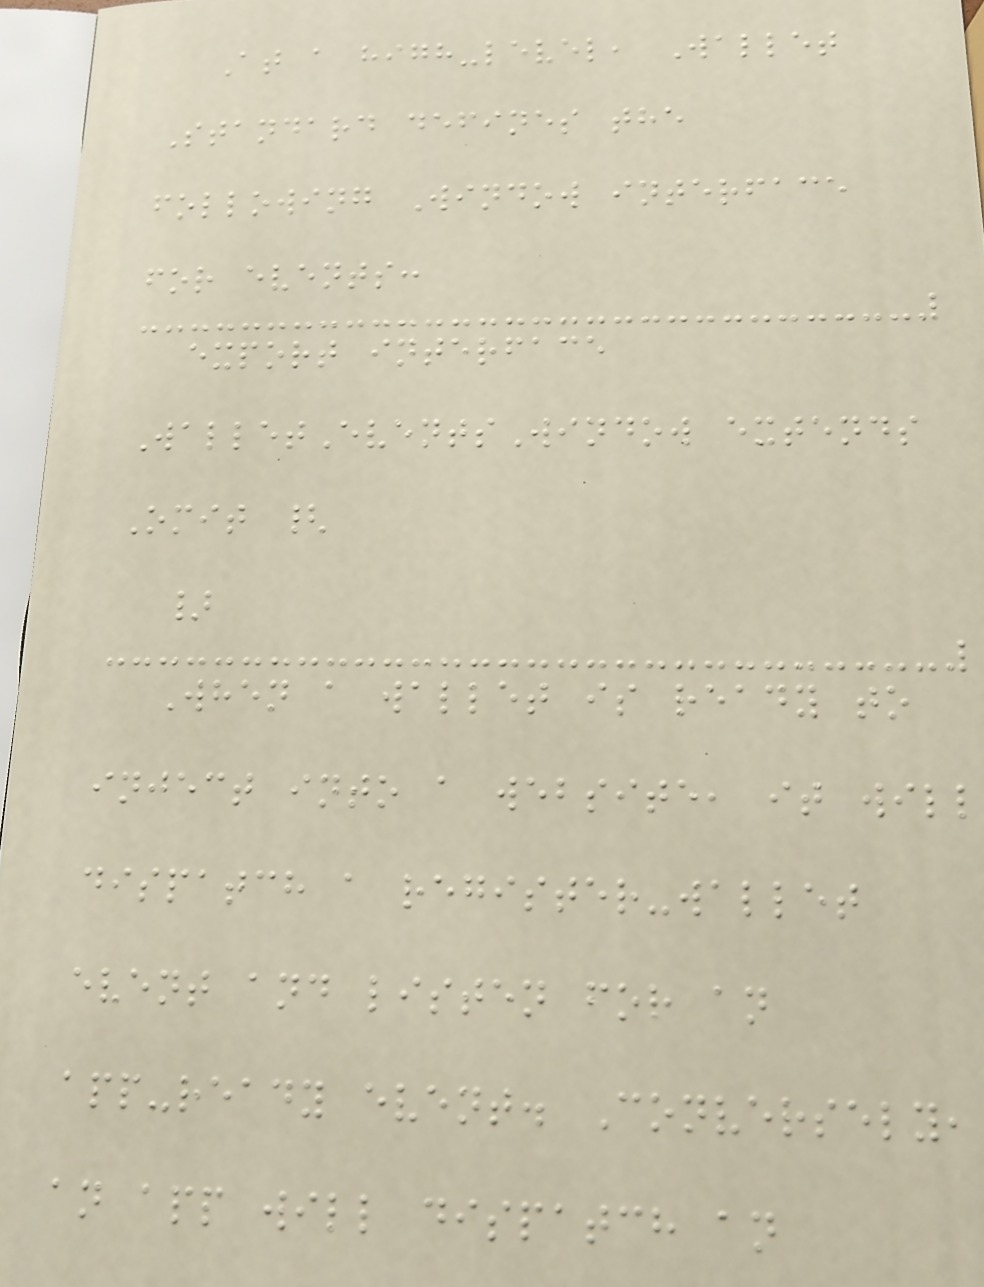At a high-level, Wallet
Standard defines the
following Window interface
for events:
export interface
WalletEventsWindow extends
Omit {
}
When a wallet is ready to
inject into a website, it will
dispatch a register-wallet
event and listen for an
app-ready event. Conversely,
an app will dispatch an
